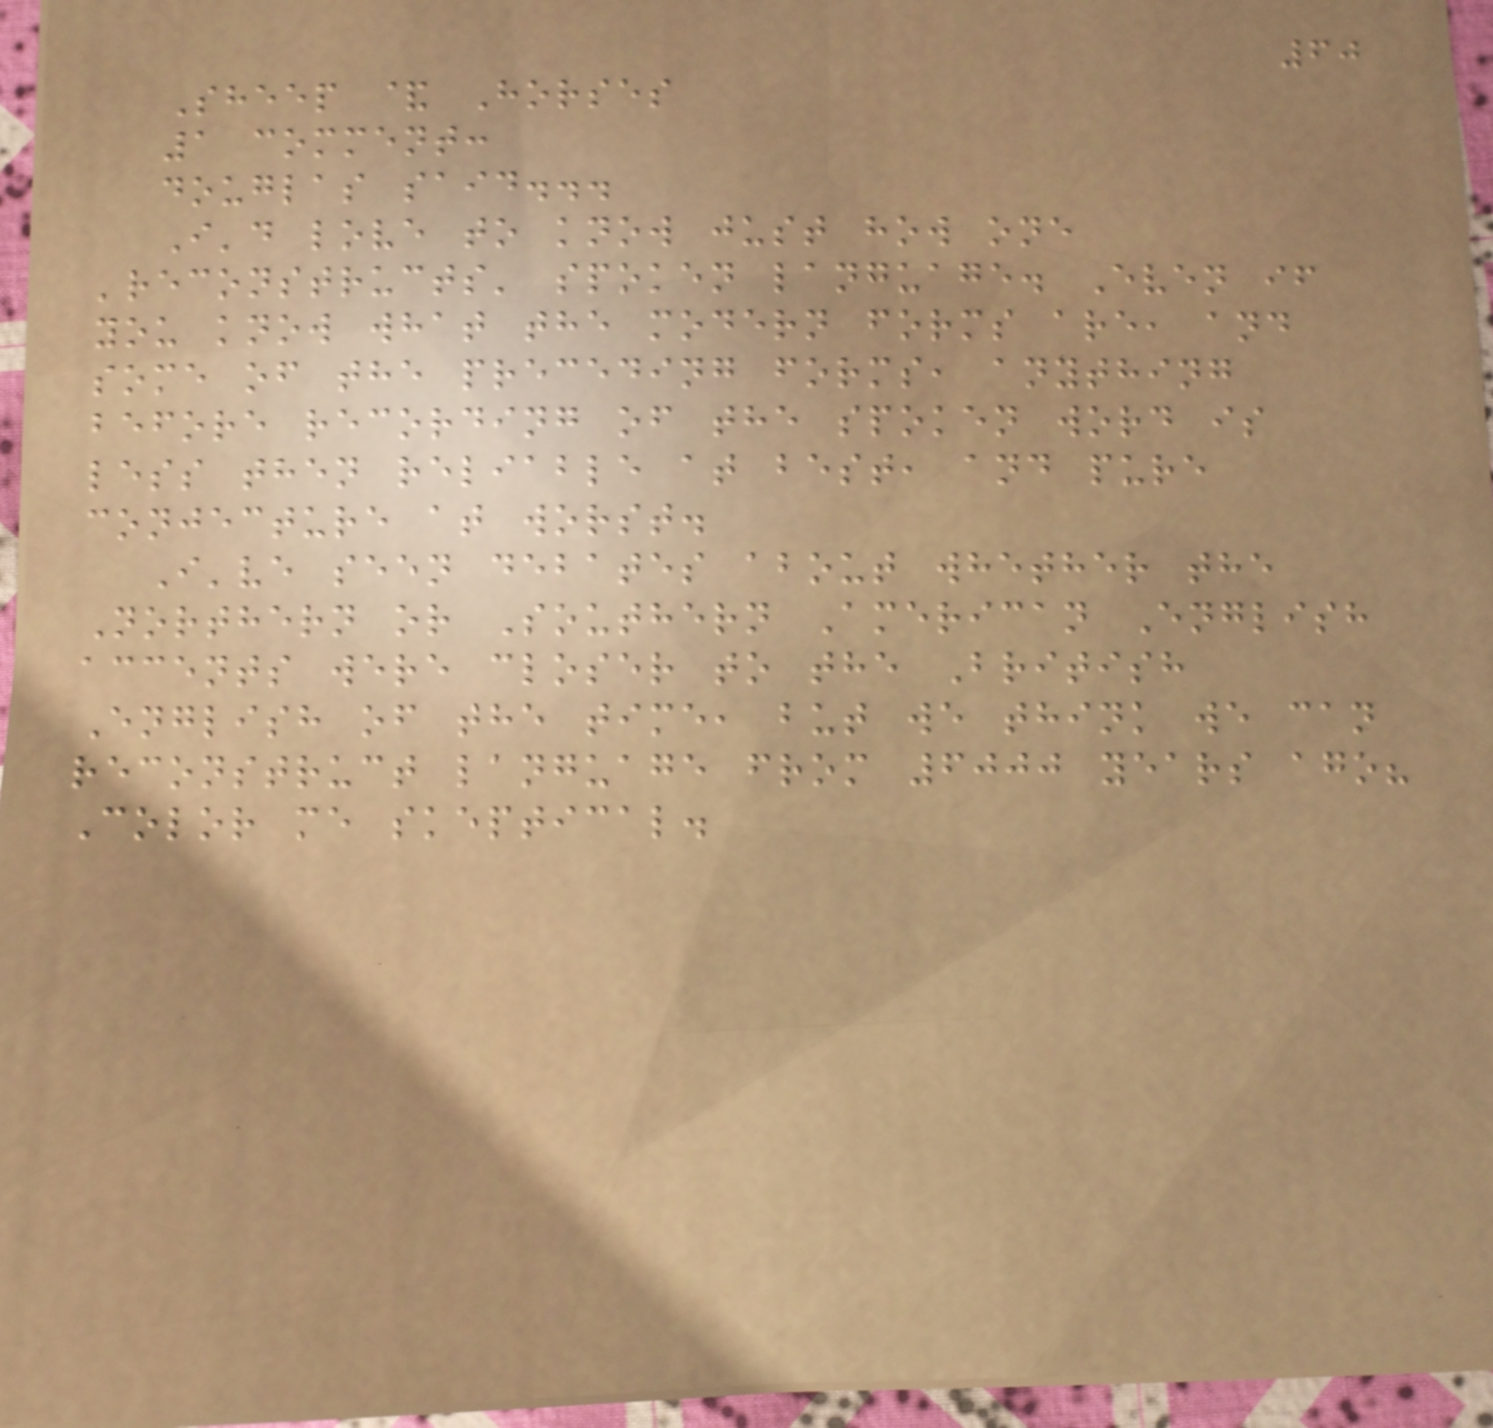60
Sheep & Horses
1 comment:
douglas said...
I'd love to know just how one
'reconstructs' spoken language. Even if
you know what the modern forms are, and
some of the preceding forms, anything
before recording of the spoken word is
less then reliable at best, and pure
conjecture at worst.
I've seen debates about whether the
Northern or Southern American English
accents were closer to the British
English of the time, but we think we can
reconstruct language from 6000 years ago?
Color me skeptical.
